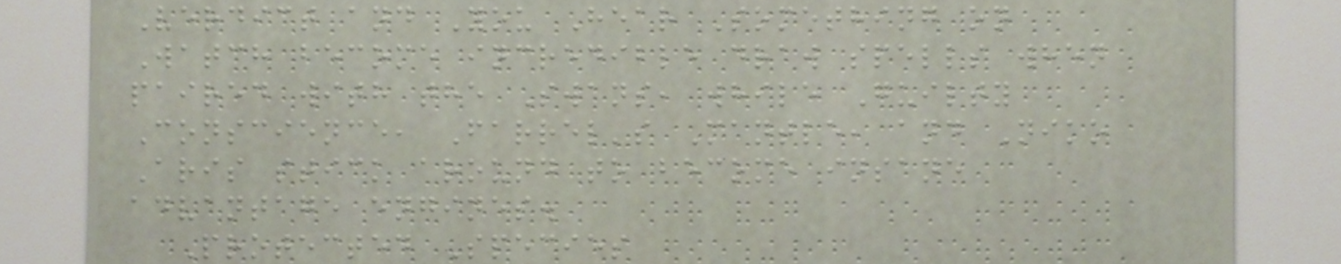Verdict and You Hear Something on
Watch become incredible draw spells when
paired with the Swans, while Guilty
Conscience, Farrel's Mantle, and Niko
Aris stick around to become insane
advantage engines.
Protected Species
